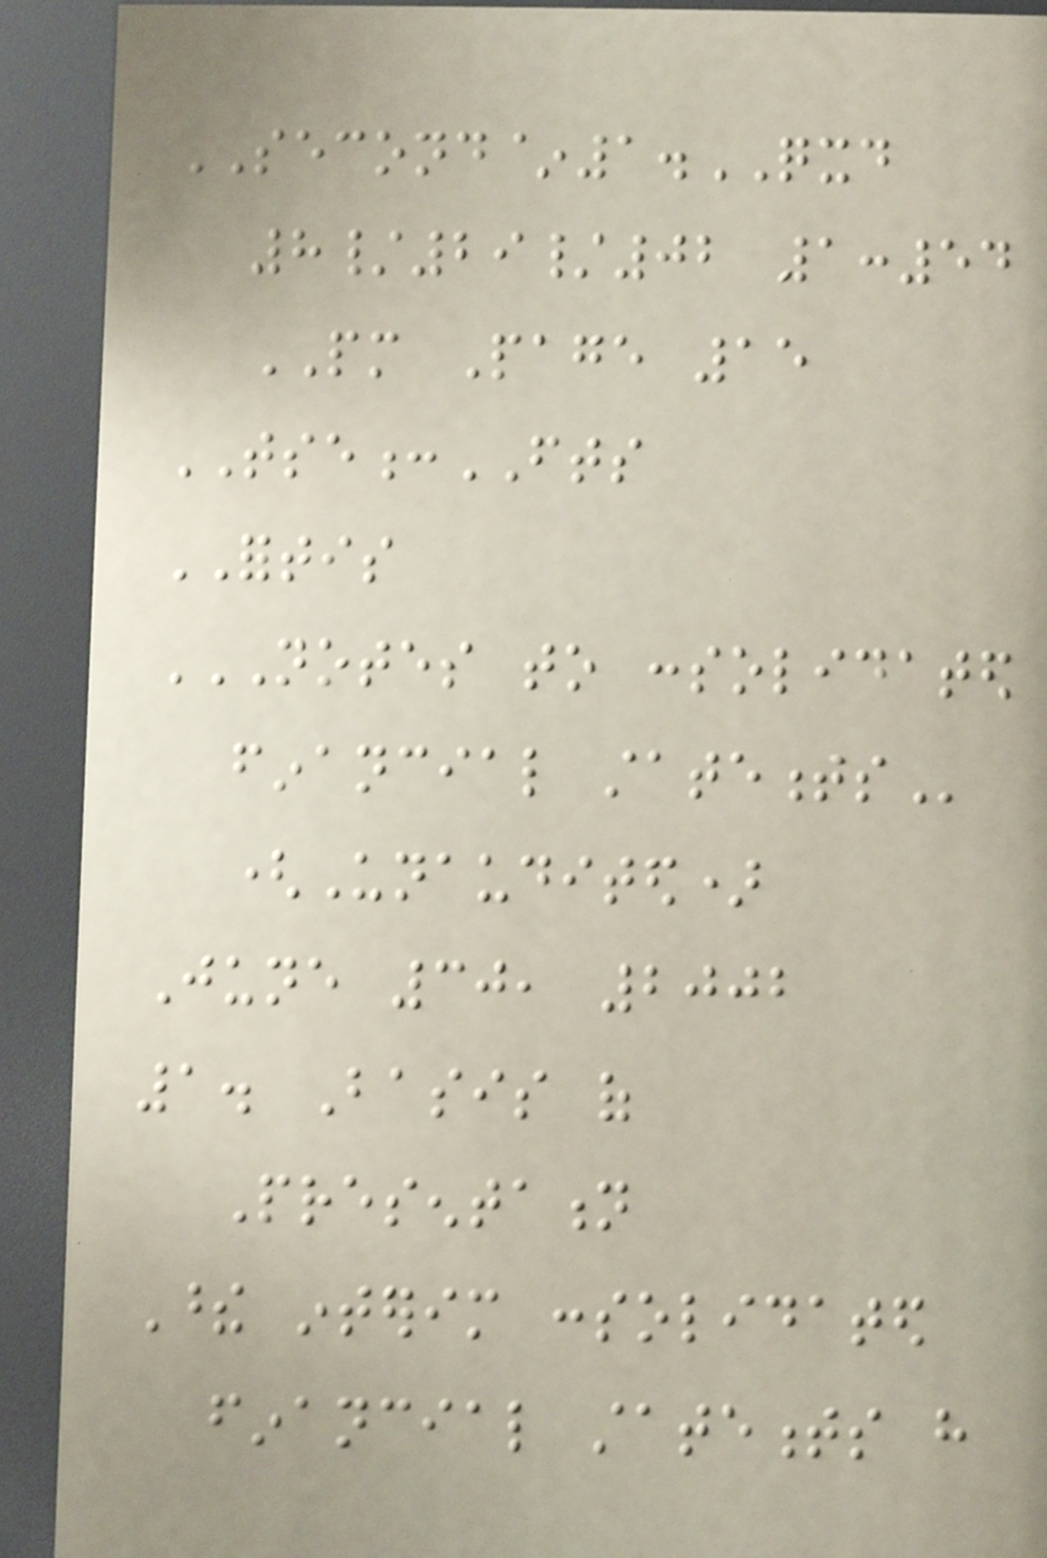SECOND~1.QXD
8/29/02 1:54
PM Page 15
TSE:FTS
FORTIS
NOTES TO CONSOLIDATED
FINANCIAL STATEMENTS
(Unaudited)
June 30, 2002
1. Basis of
Presentation
These interim consolidated
financial statements have
